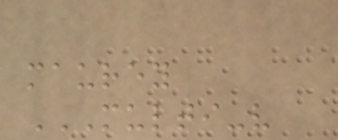maurey
MULTI-V
